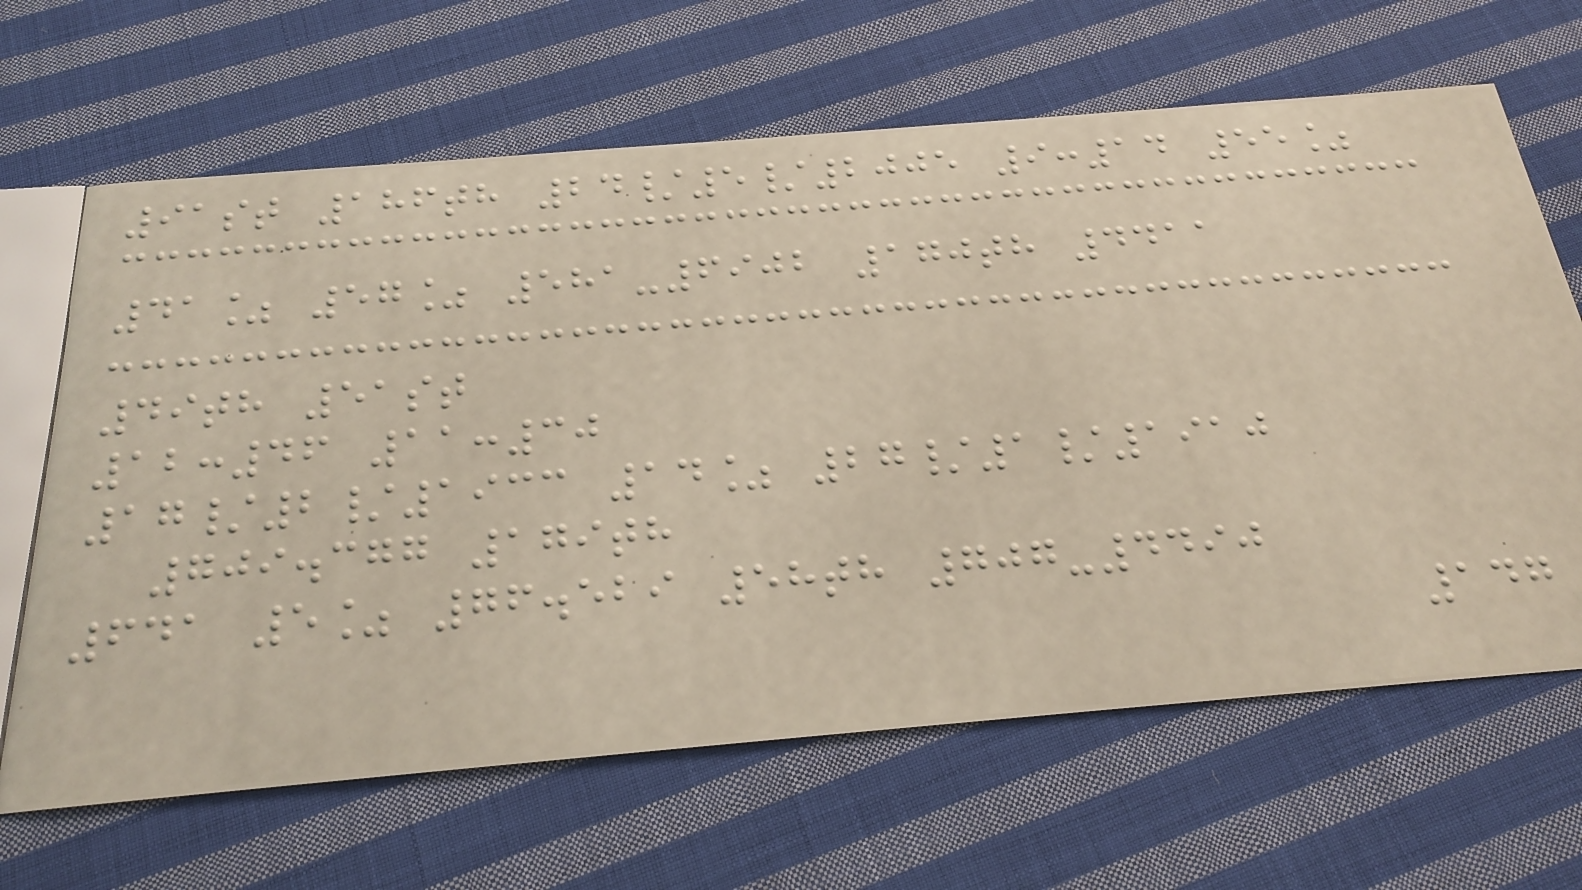91st 186th 24/5/2005 9:14 55%
41% 57% 581-6902 170th 4411
49th 51st
12:46 11:30
17/2/1933 14% 27/1/1910
709.377 179th
641 5% 76.529 58th 707-4490
147
